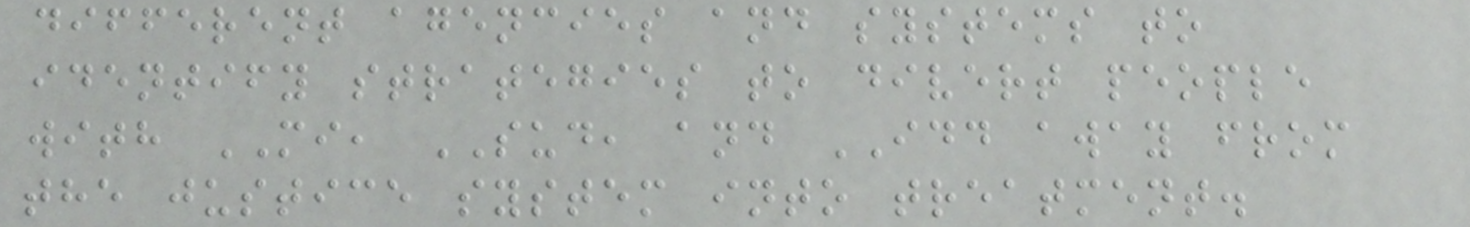different agencies and systems to
identify strategies to divert people
with MI, SUD, and IDD away from
the justice system into treatment.
